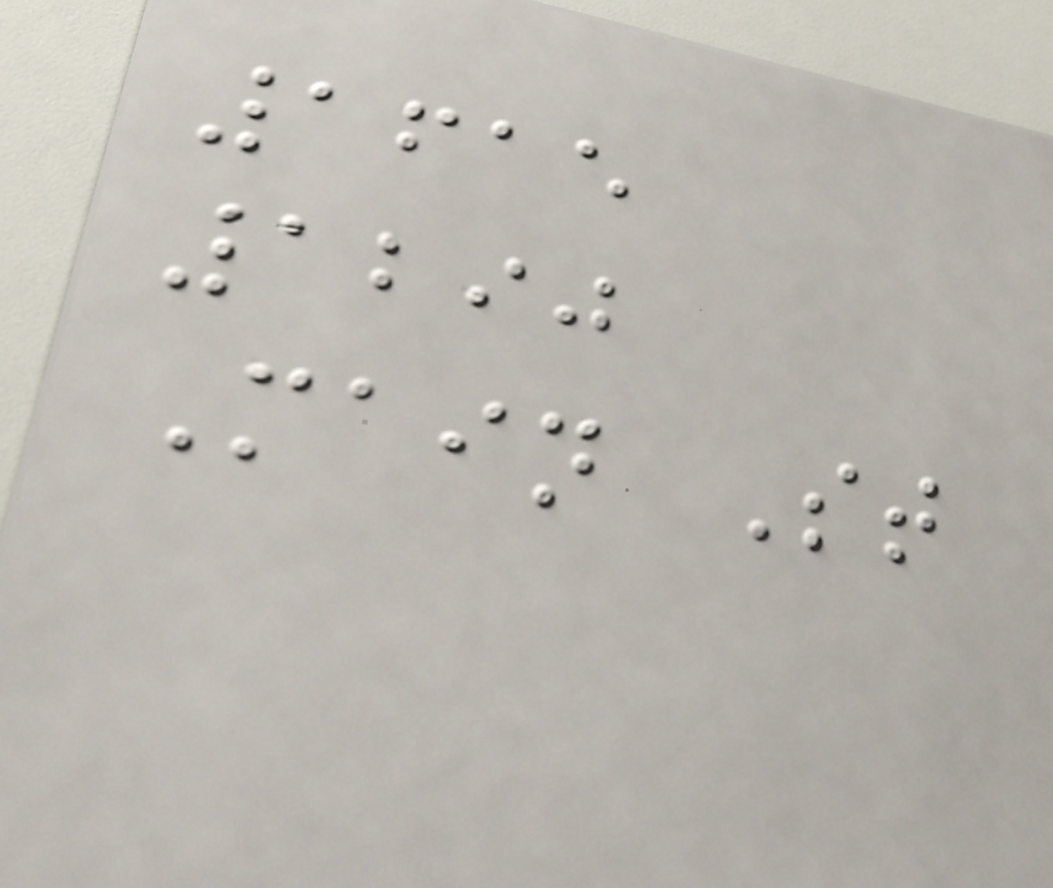1615
1290
Main St
